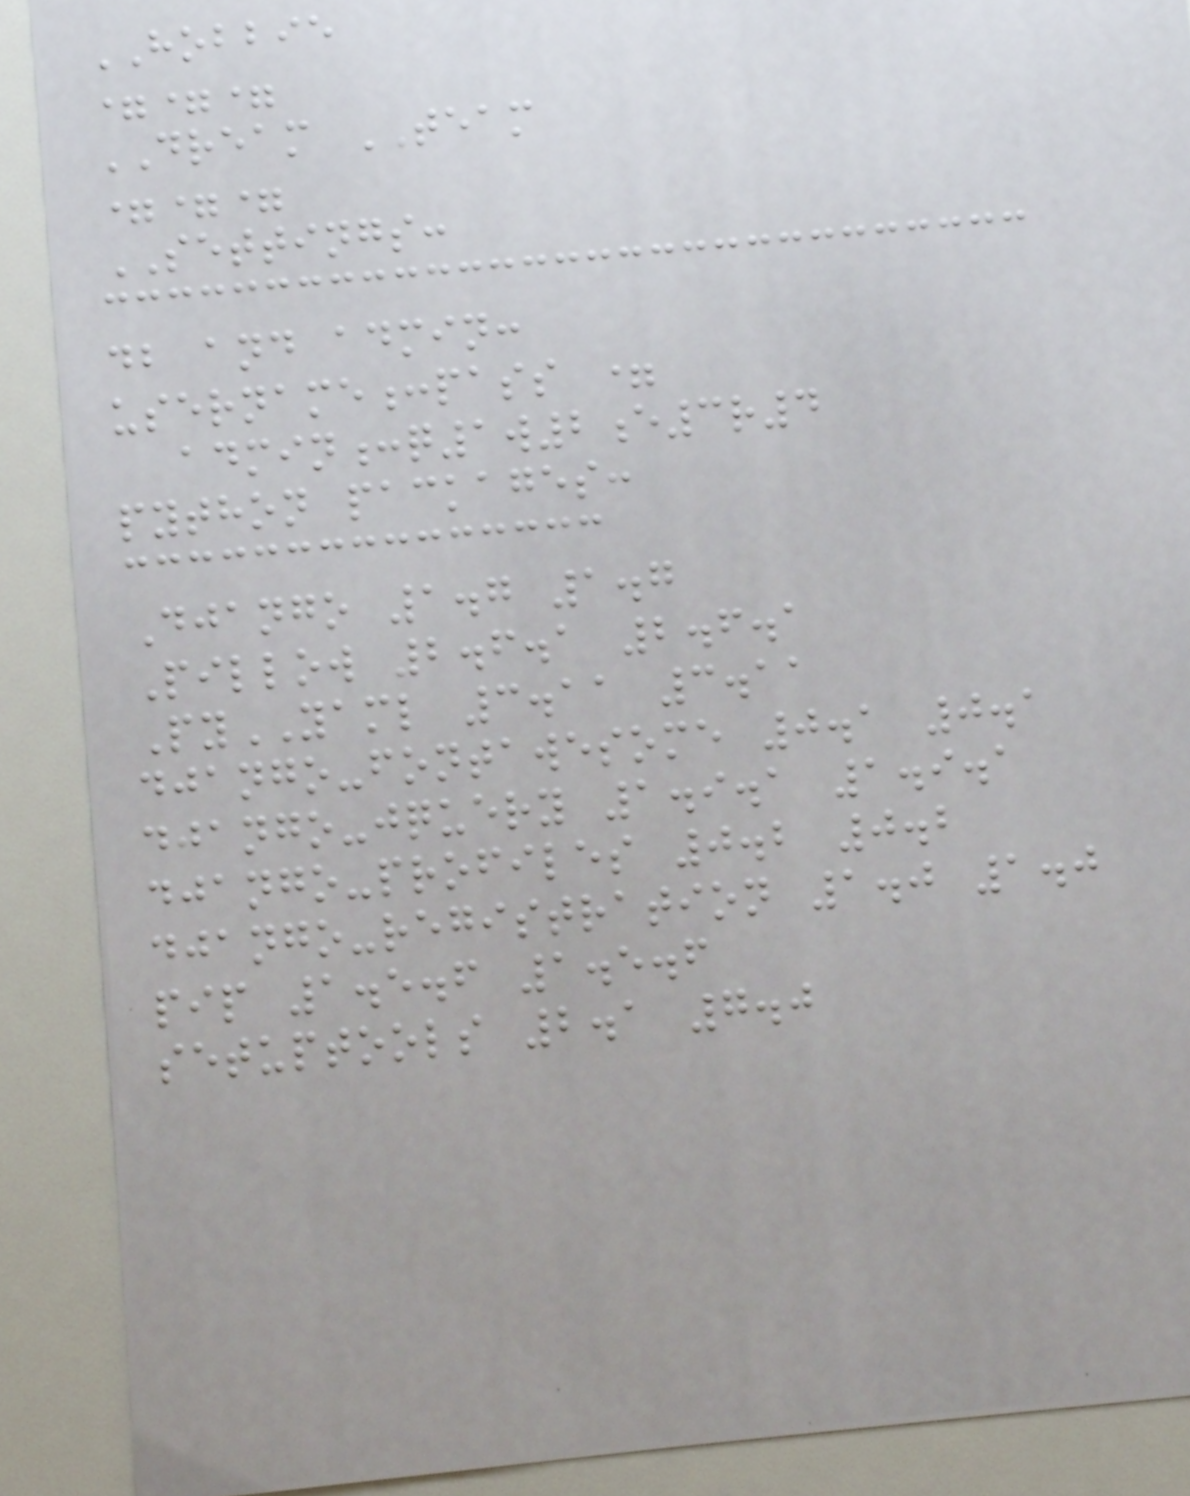HOBBIE
===
DREAM TEAM
===
SETTINGS:
db and admin:
username:pass =
admin:q1w2e3r4
python packages:
Django 1.7 1.7
Pillow 2.6.1 2.6.1
PyYAML 3.11 3.11
django-fontawesome 0.1 0.1
django-jquery 1.9.1 1.9.1
django-profiles 0.2 0.2
django-registration 1.0 1.0
pip 1.5.6 1.5.6
setuptools 2.1 7.0
